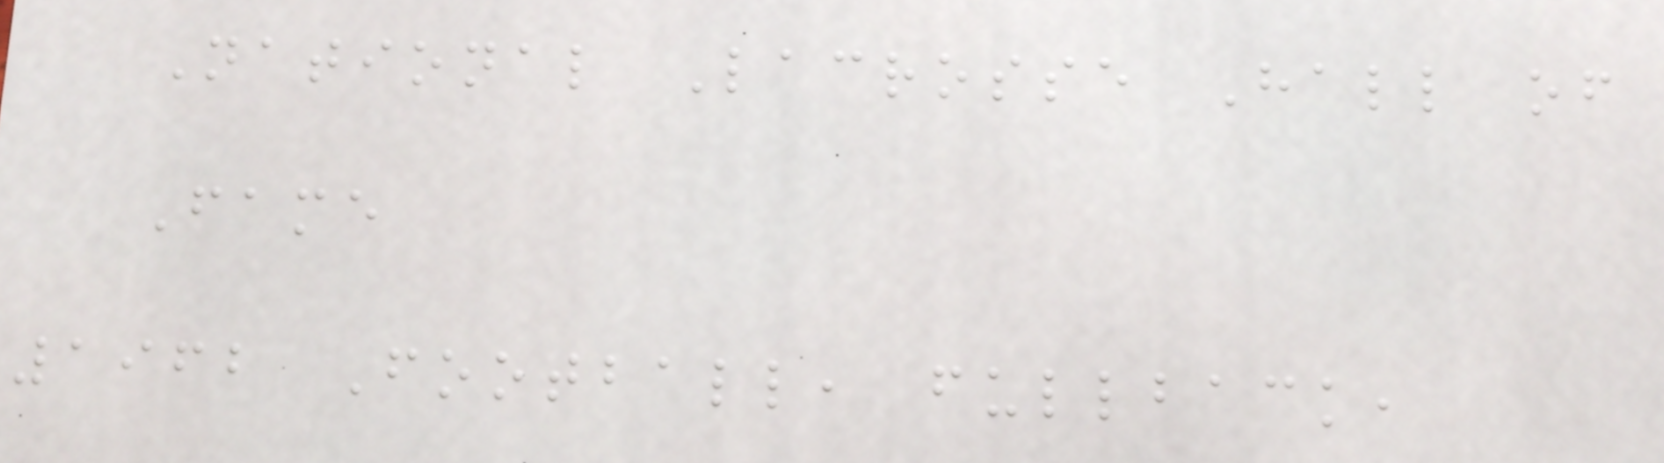National Lacrosse Hall of
Fame
1962 Football, fullback,
